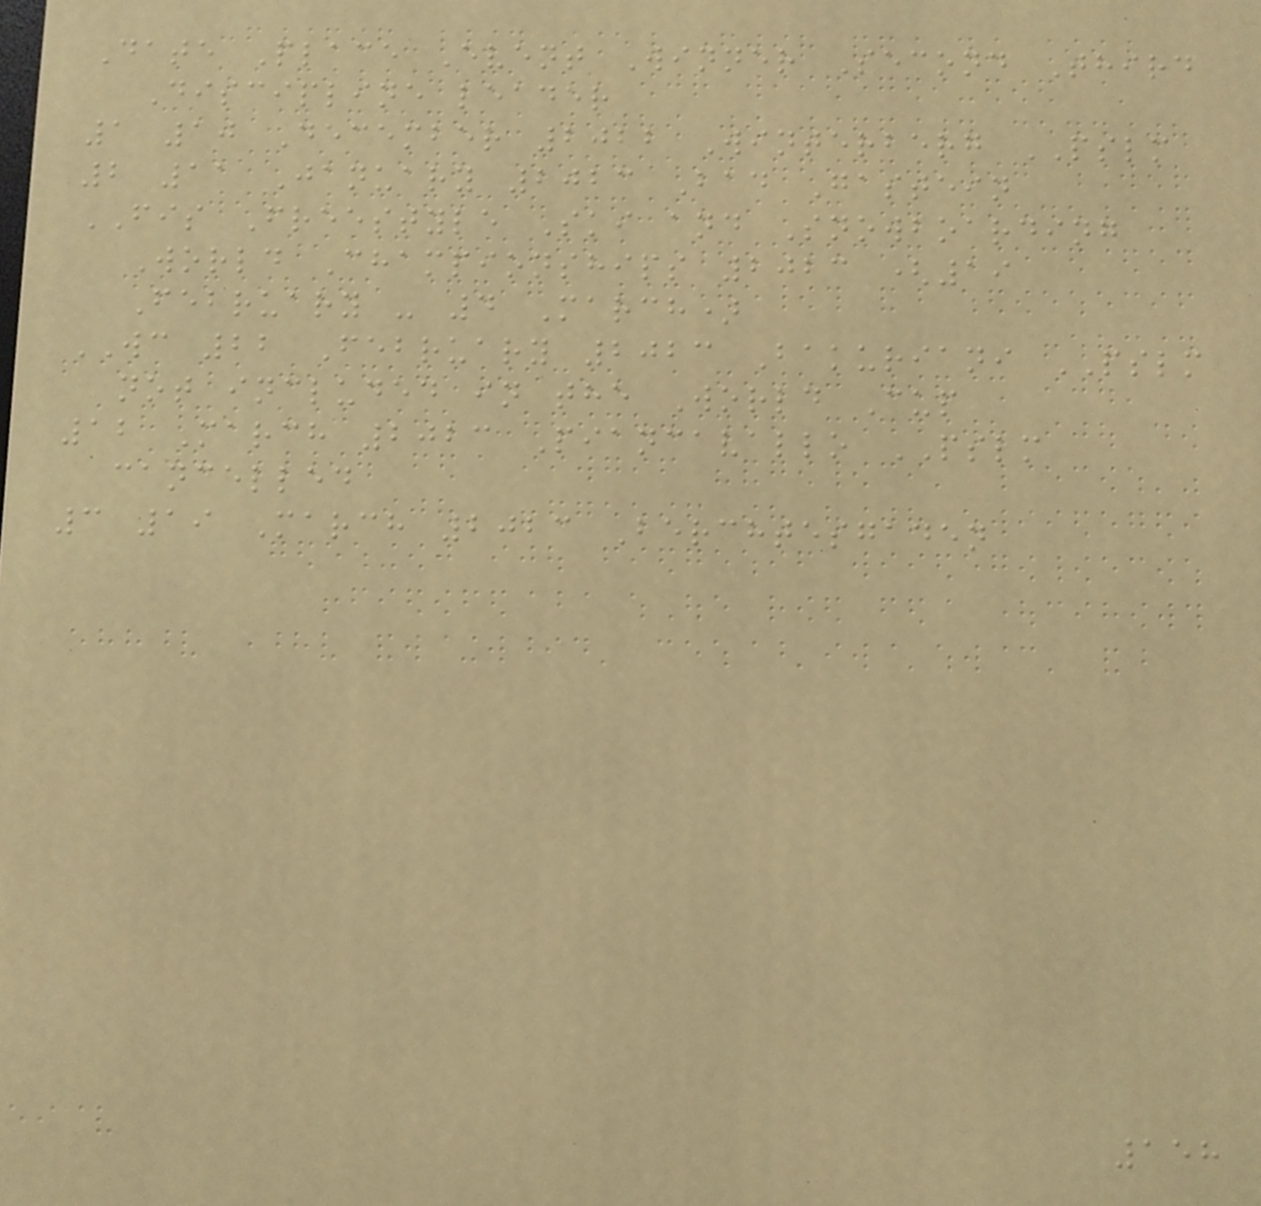Date Place Event Winner Second Third
Discipline leader
1 10 December 2022 Winterberg PSLM
2 11 January 2023 Bad Gastein
FIS Freestyle Ski and Snowboarding
World Championships 2023 (19
February - 4 March)
WC 22 February 2023 Bakuriani PSLM
not included in the World Cup
12 March 2023 Piancavallo PSLM
cancelled
3 19 March 2023 Berchtesgaden
158
